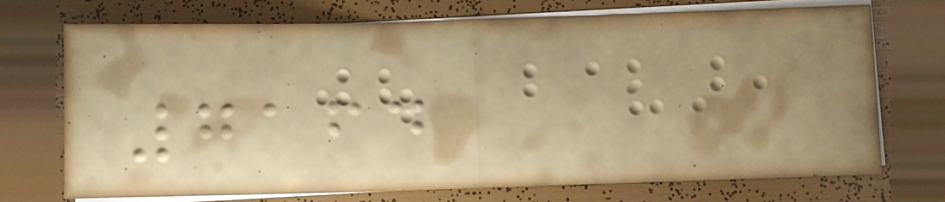7164
